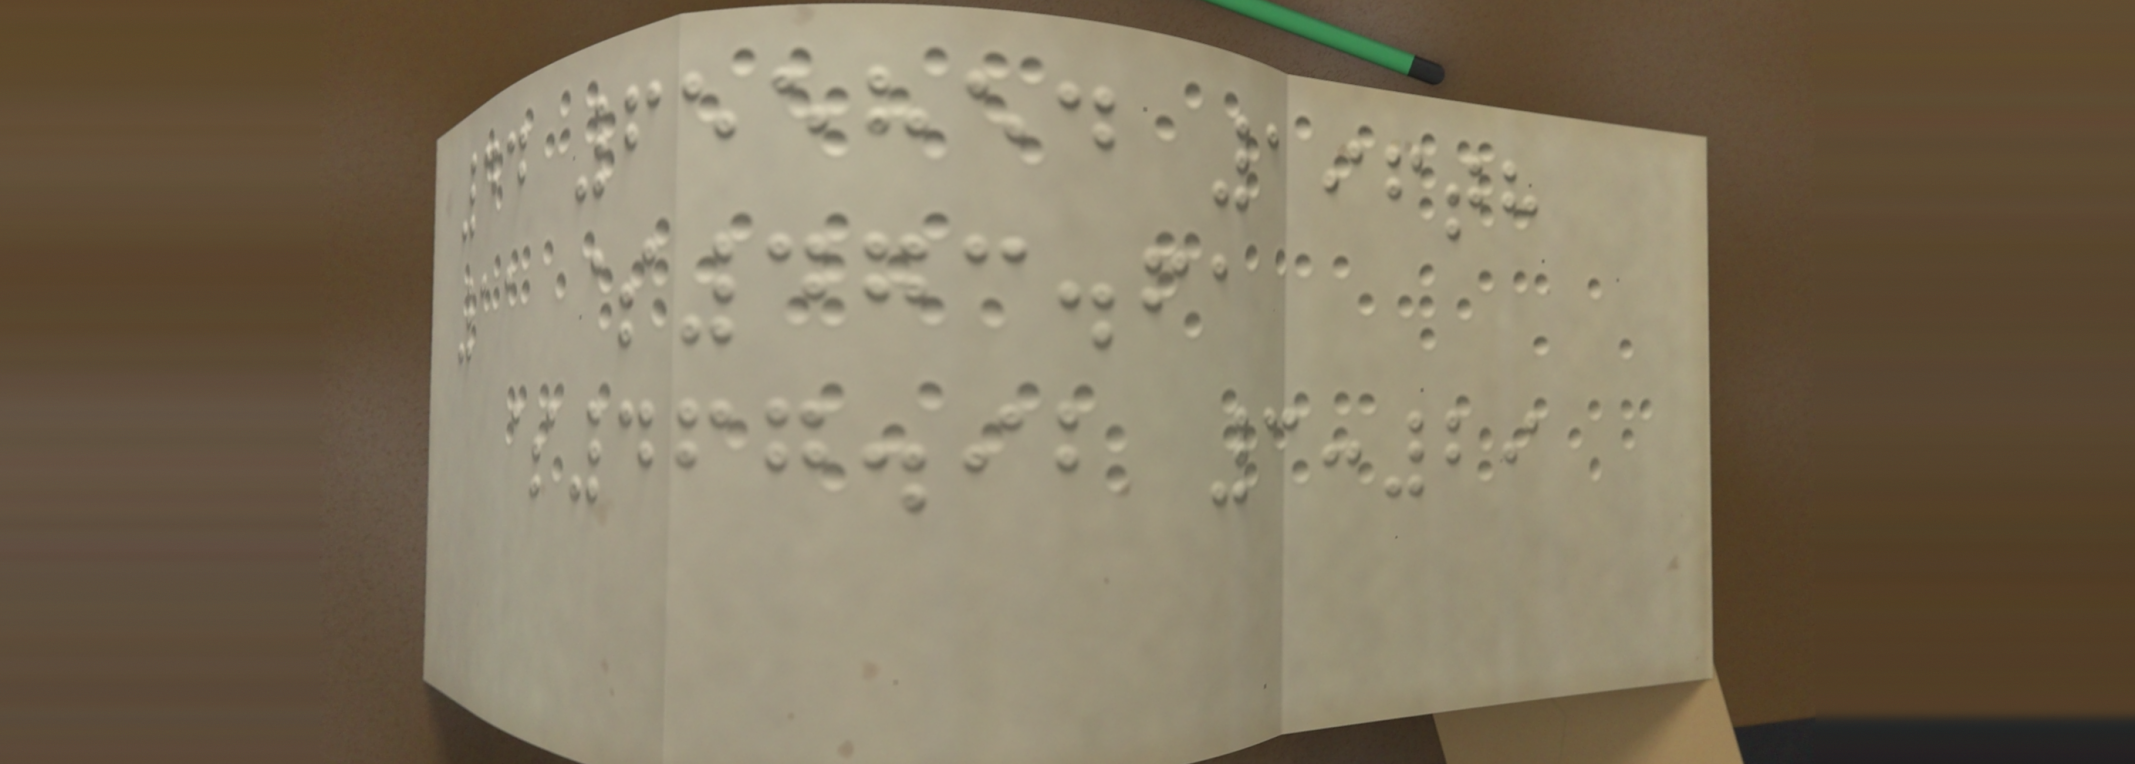44 655854 196th
11 $473.61
$467.92 3:29
